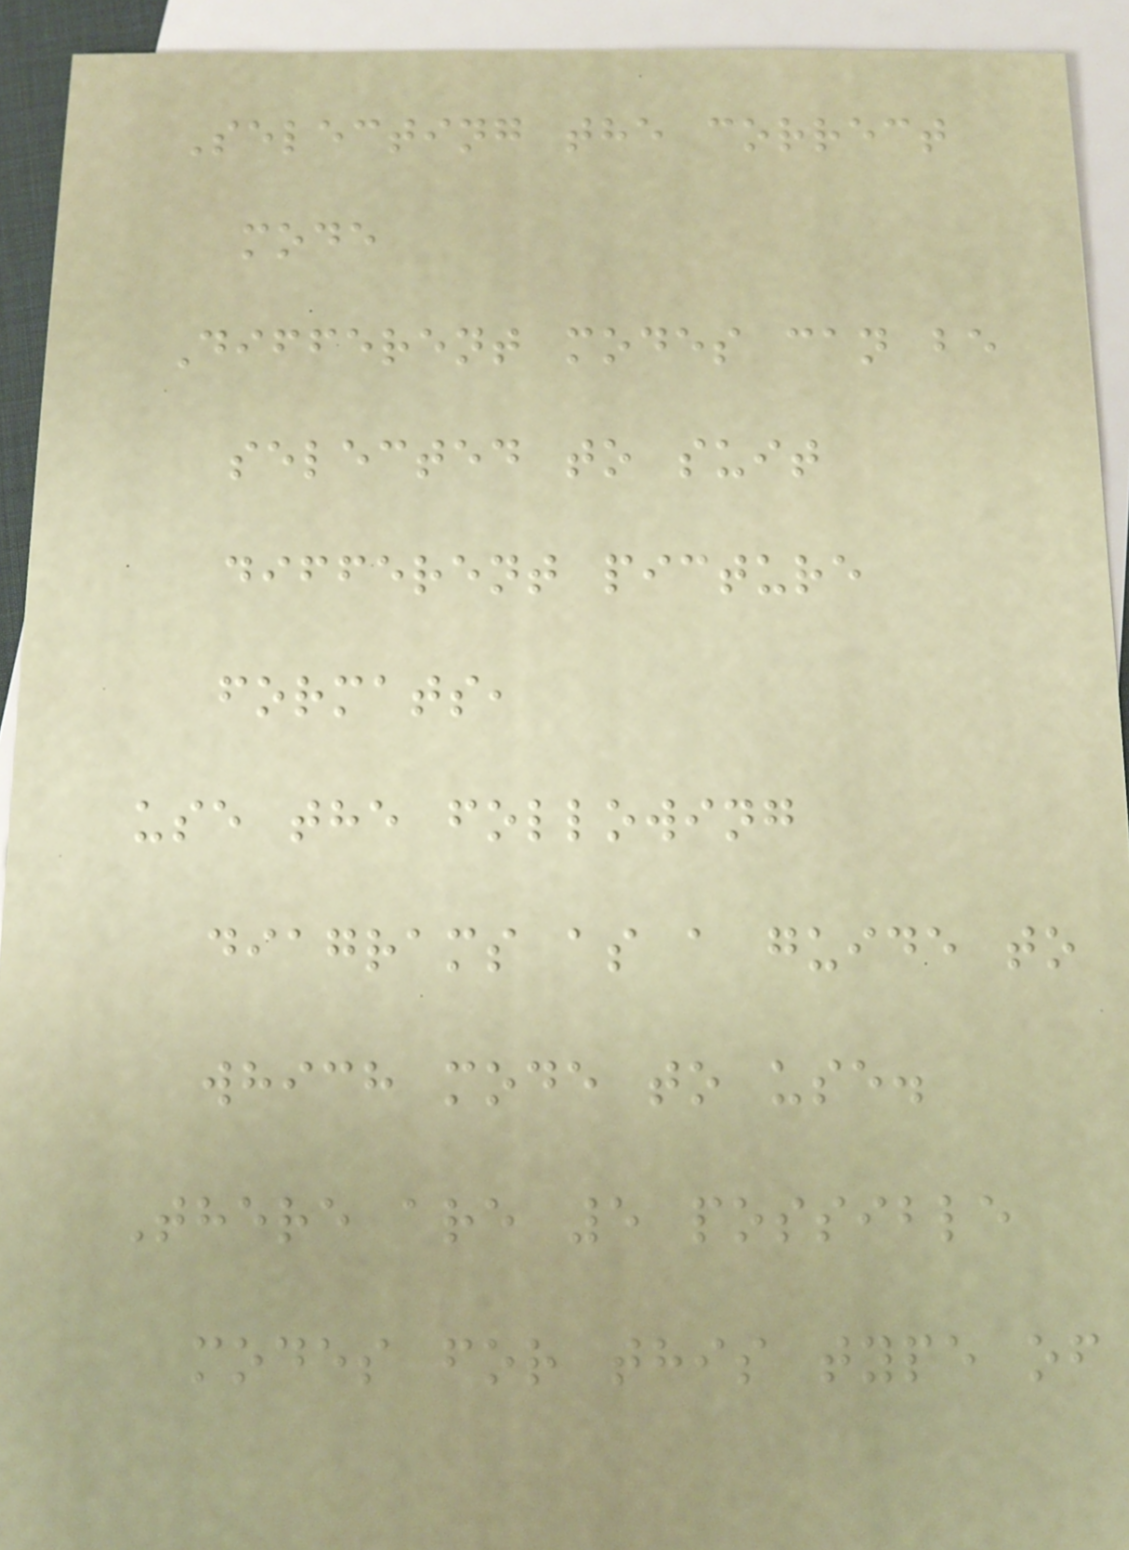Selecting the correct
mode
Different modes can be
selected to suit
different picture
formats,
use the following
diagrams as a guide to
which mode to use.
There are 5 possible
modes for this type of
